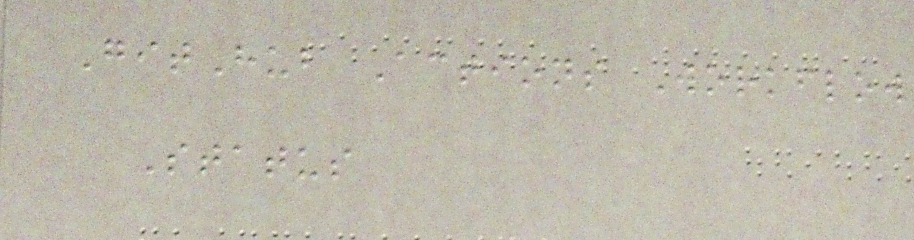GitHub Actions Workflow
Status
